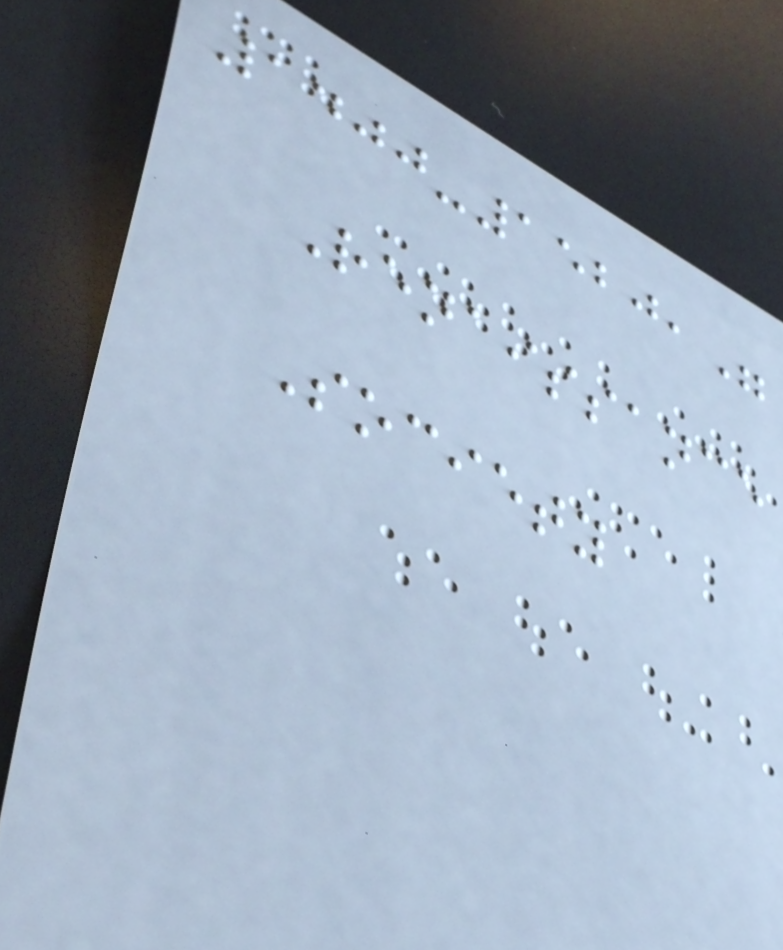1400-1520,"
Renaissance
Society
